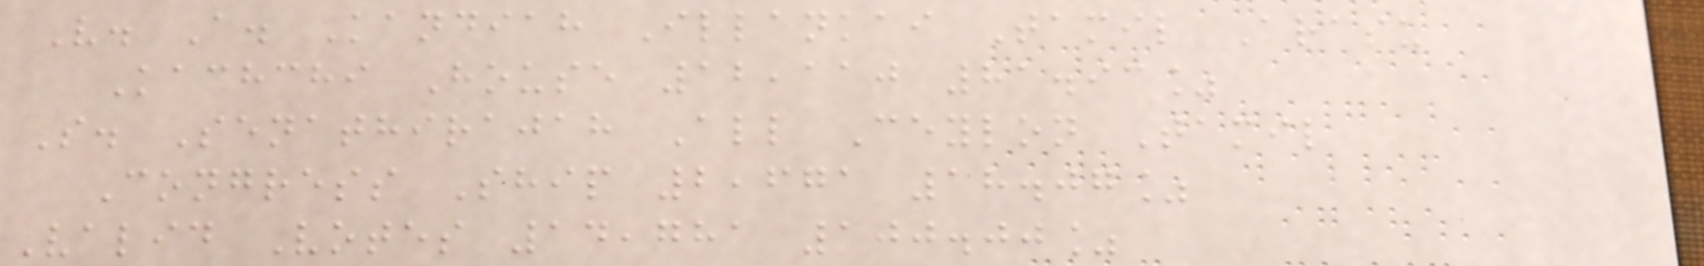V. A. Kandiah Illankai Tamil Arasu
Kachchi House 12,110 81.93%
S. Senathirajah All Ceylon Tamil
Congress Ship 2,671 18.07%
Valid Votes 14,781 100.00%
